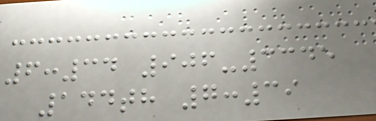6:34 906-3345
144th 7:39
